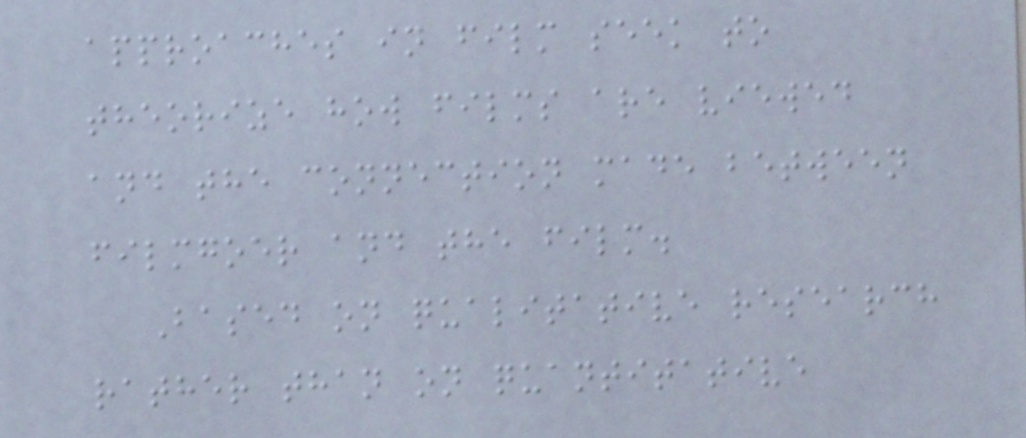approaches in film seek to
theorize how films are viewed
and the connection made between
filmgoer and the film.
Based on qualitative research
rather than on quantitative
